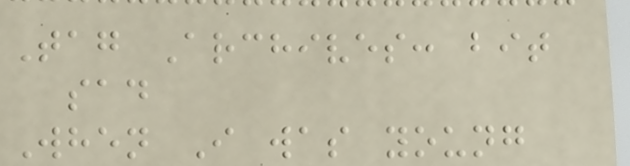Tag Archives: bit
sad
When I was young
